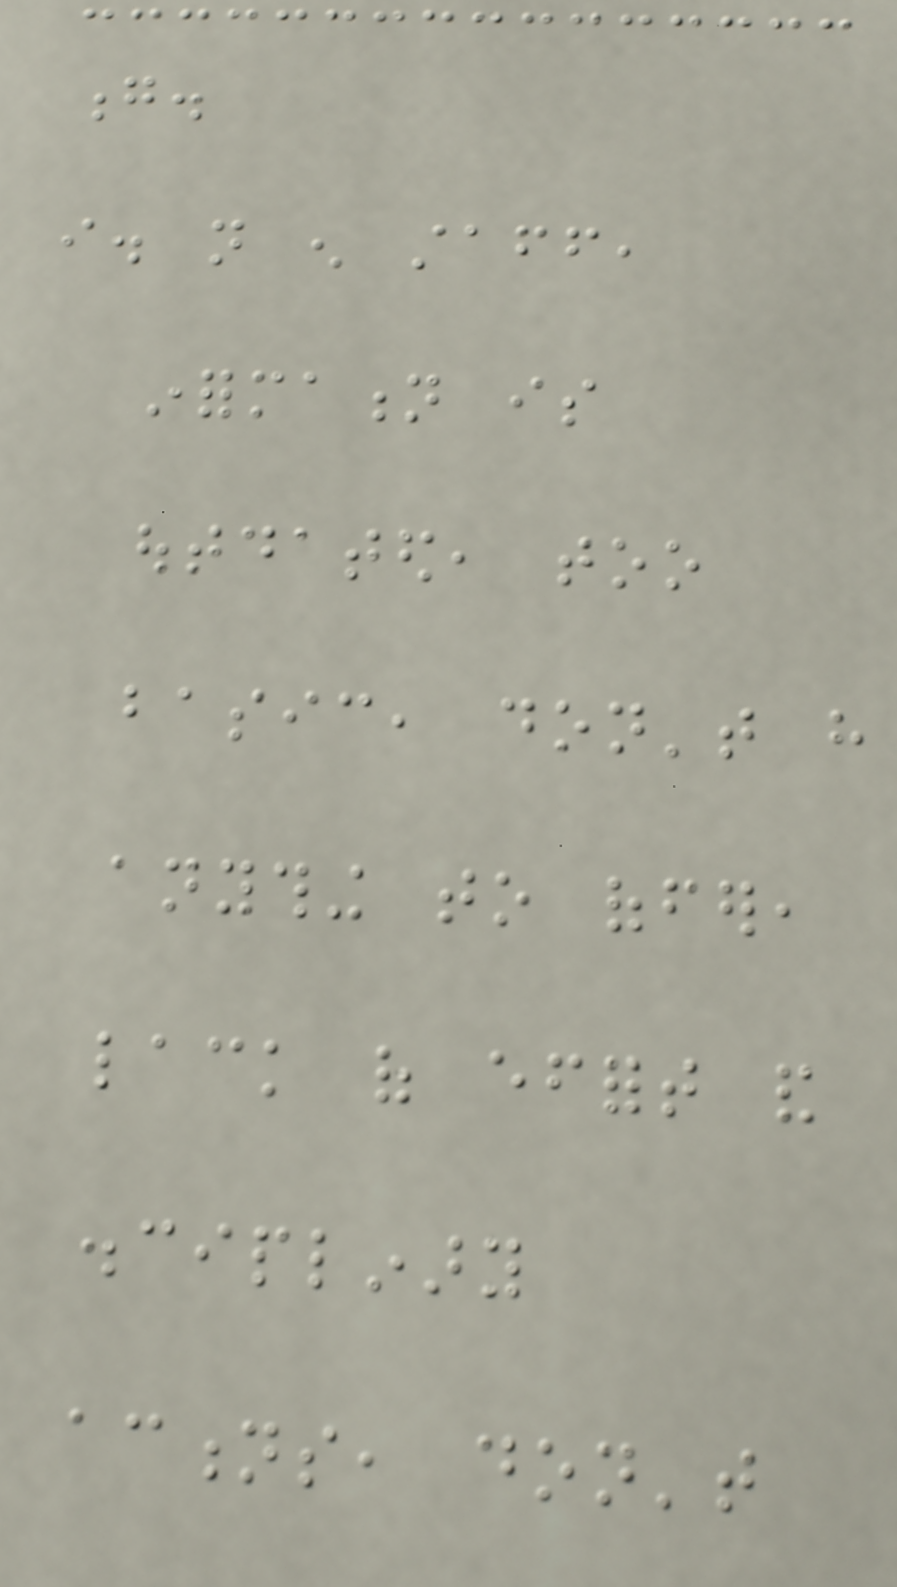g.
i. not enough staff,
information is
outdated, too
basic, don't have
anything to offer,
lack of effort and
disciplinary
actions, don't
